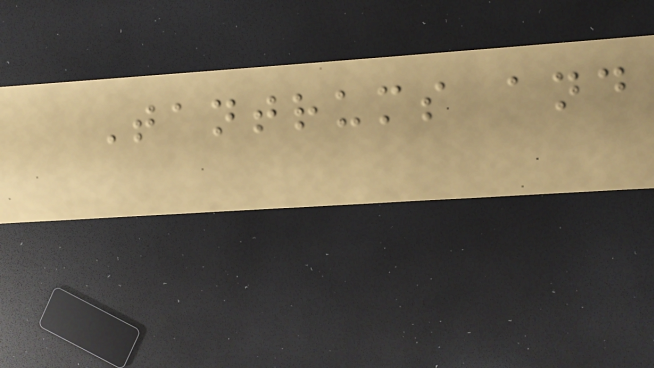Tantrums and
